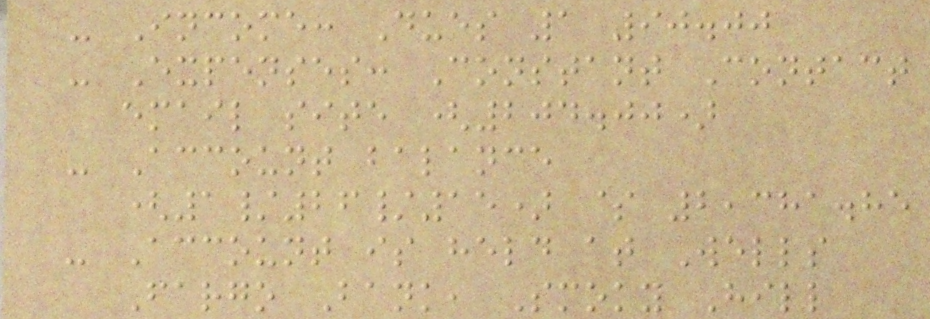- Income: Dues 1 90.00
- Expenses: Constant Contact
email site (204.00)
- Account balance
(1/26/15) $ 2,381.85
- Account is held at Wells
Fargo Bank, Smoky Hill
